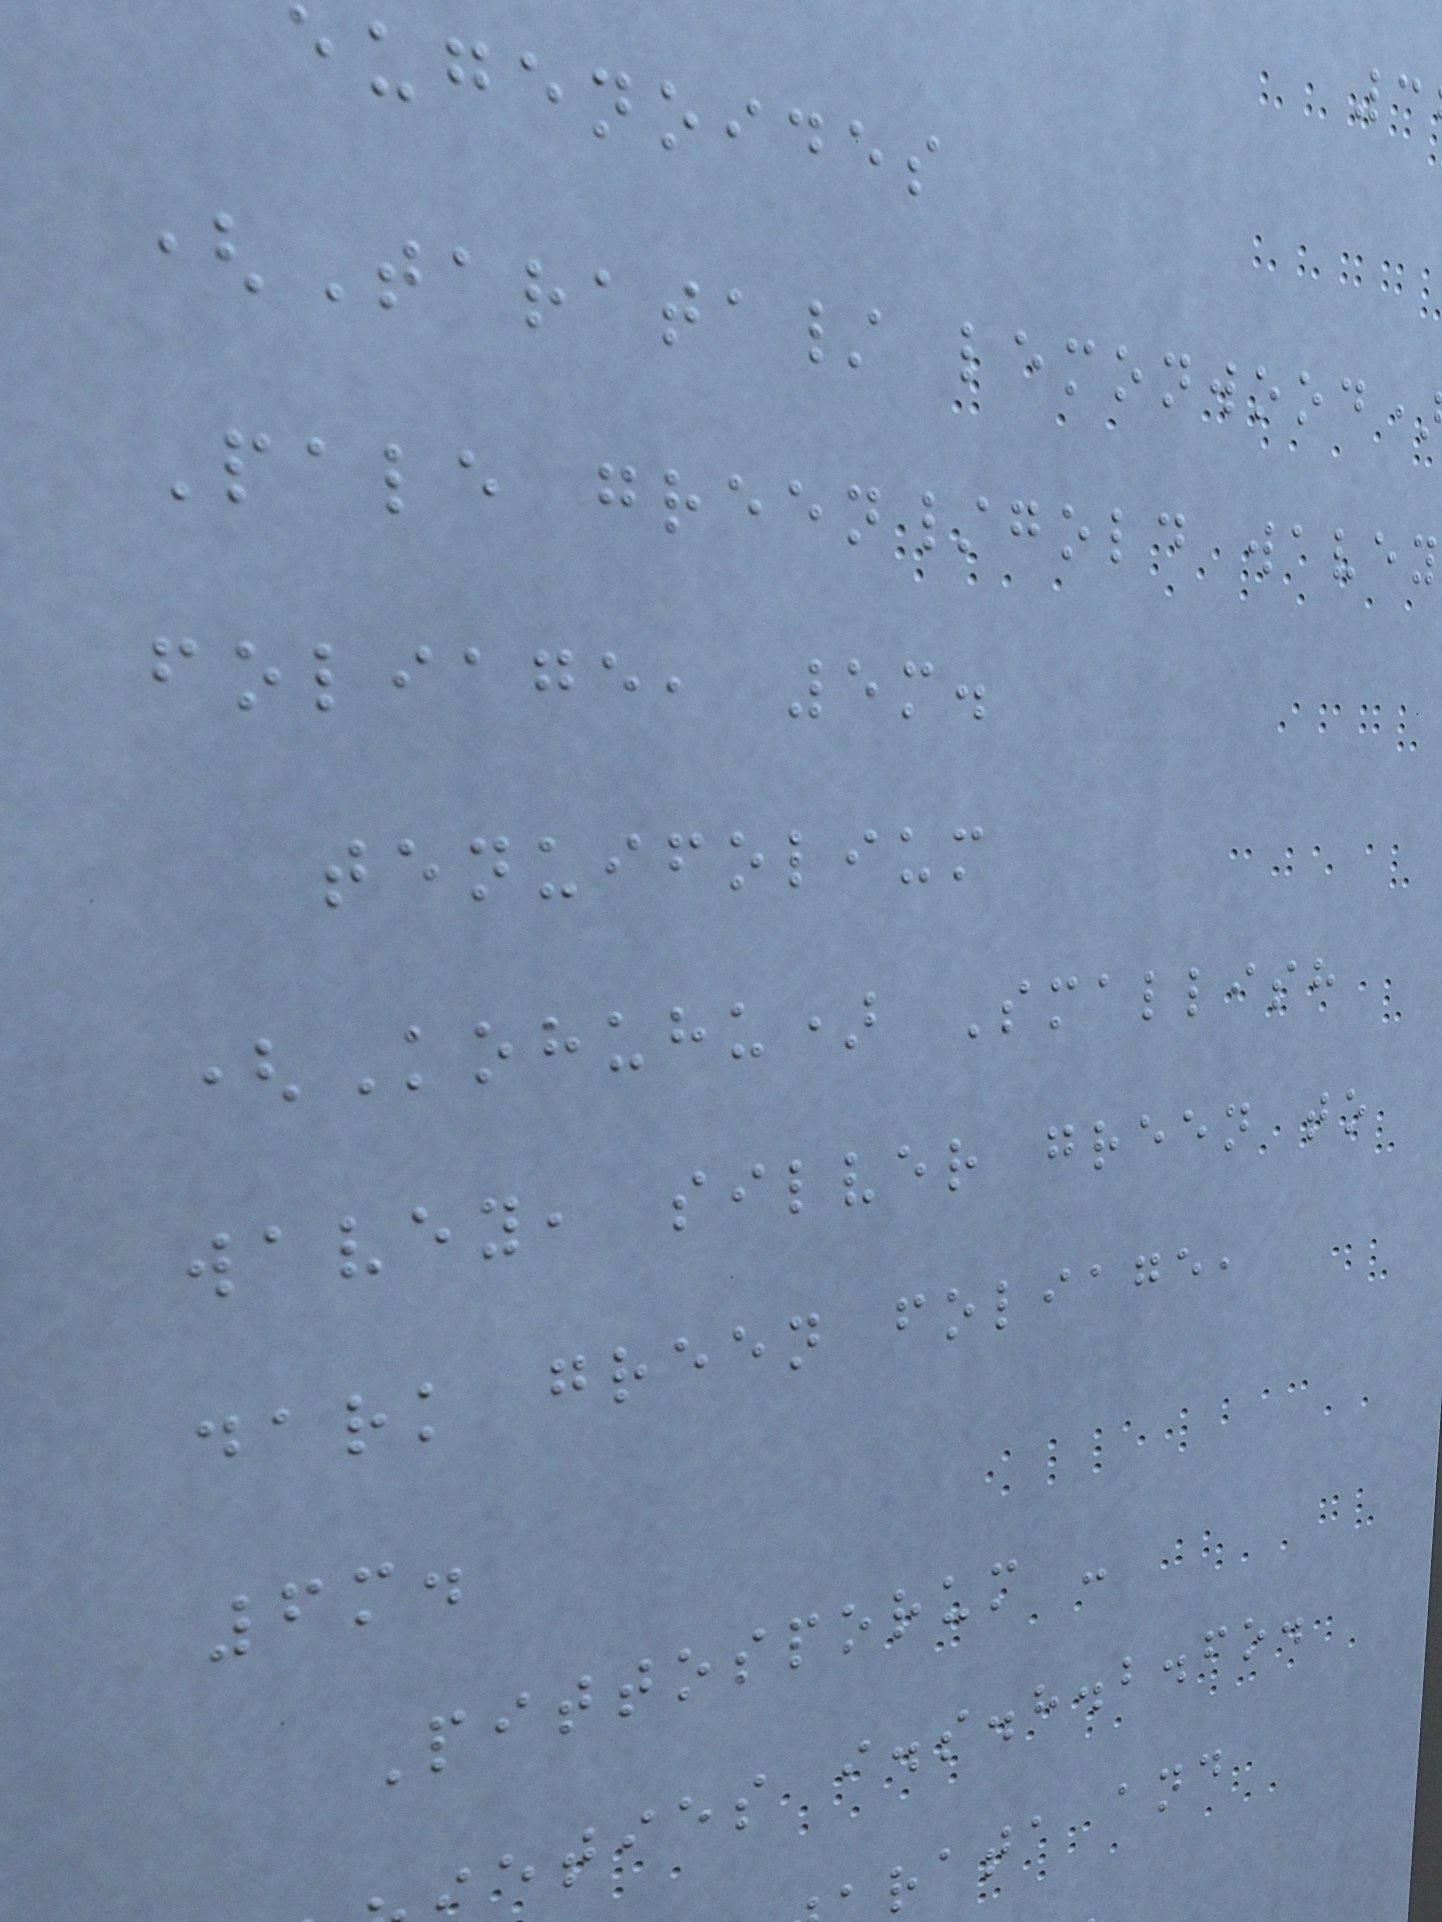eugenoides
(Tarata/ lemonwood
Pale green/gold wavey
foliage, 5m.
tenuifolium
(Kohuhu) Smallish
wavey, silver green to
dark green foliage,
6m.
Pittosporum -
eties i.s.h.b.fo.
rata and
